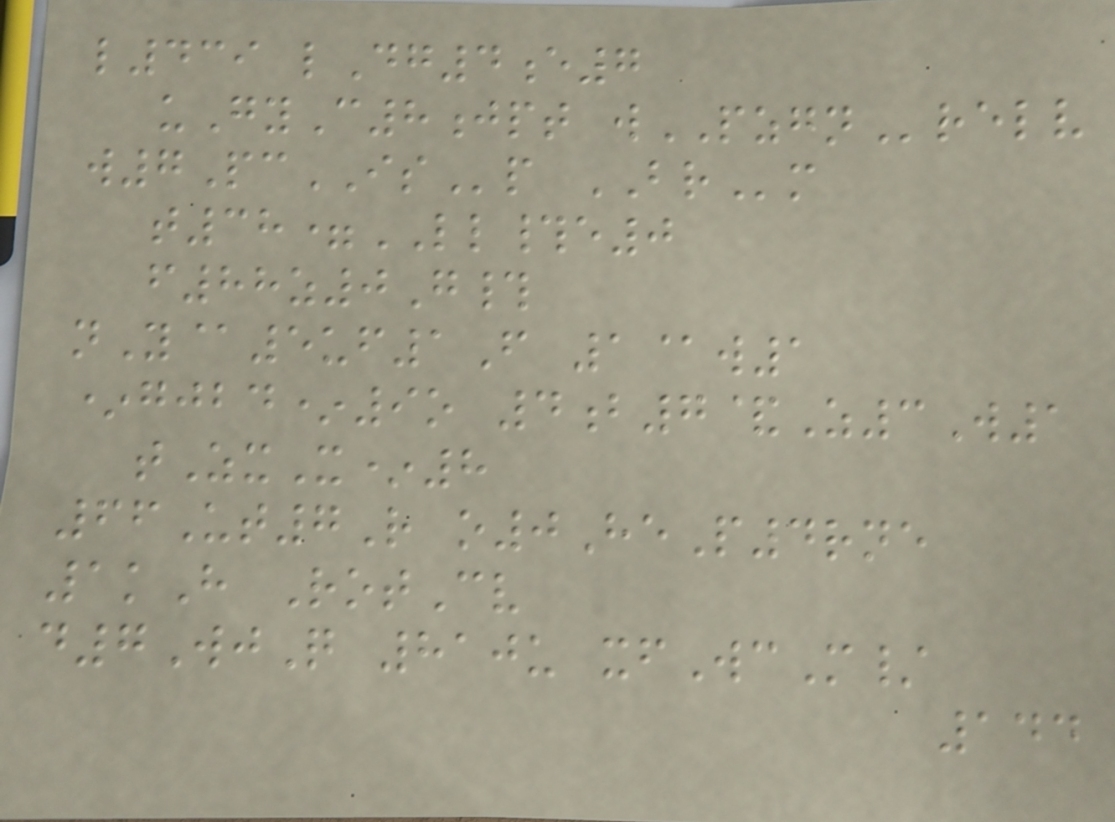l439 lDg4e7
uGyC8jpt wPZGNrelv
w7PcISp BRm
t38=LL#e0
f88z0G#
nY@5uf1F 1@w1
*gjbd*9o 4b7&Z3W1
tZxX*8
66Ut7R o0HeP4rne
1kH RotCv
d7WjQ 810u xfWcM/
144
